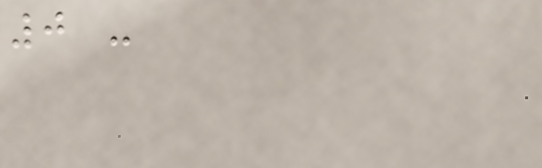0 -
